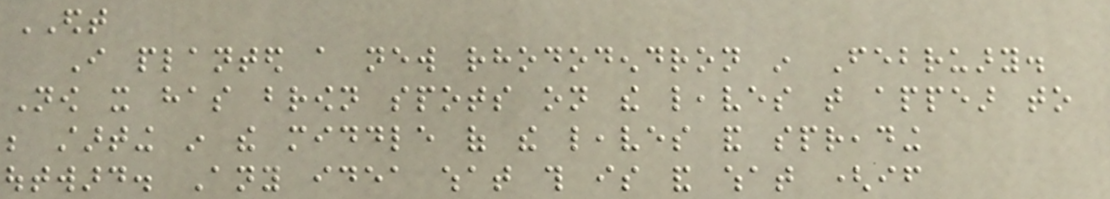EDT
I planted a new rhododendron in February.
Now it has brown spots on the leaves that appear to
be starting in the middle of the leaves and spreading
outward. Any idea what this is and what (if
